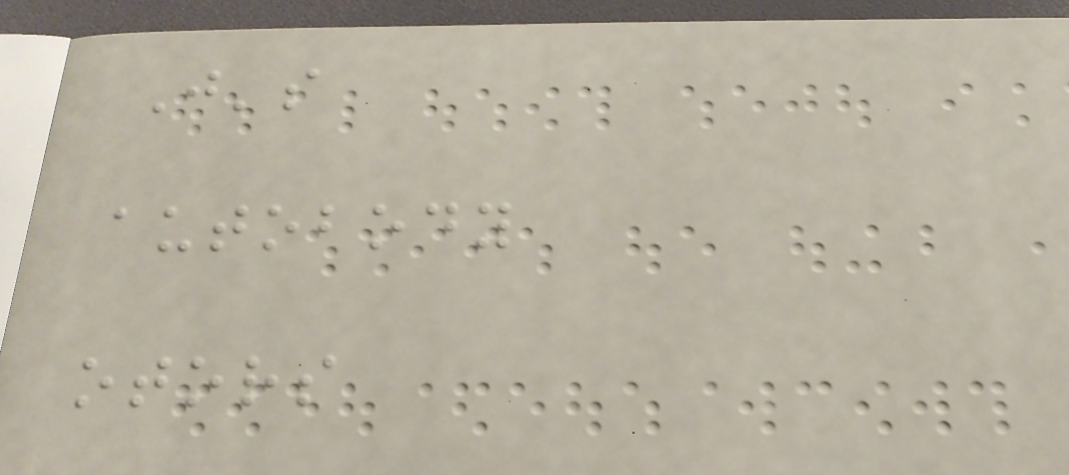J's
autobody
otors
